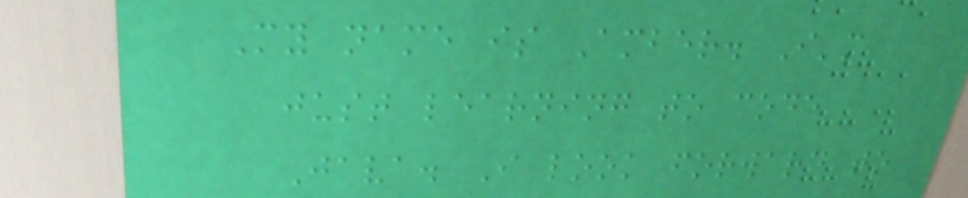My name is Amber. I'm
just learning to code
Java. I look forward to
